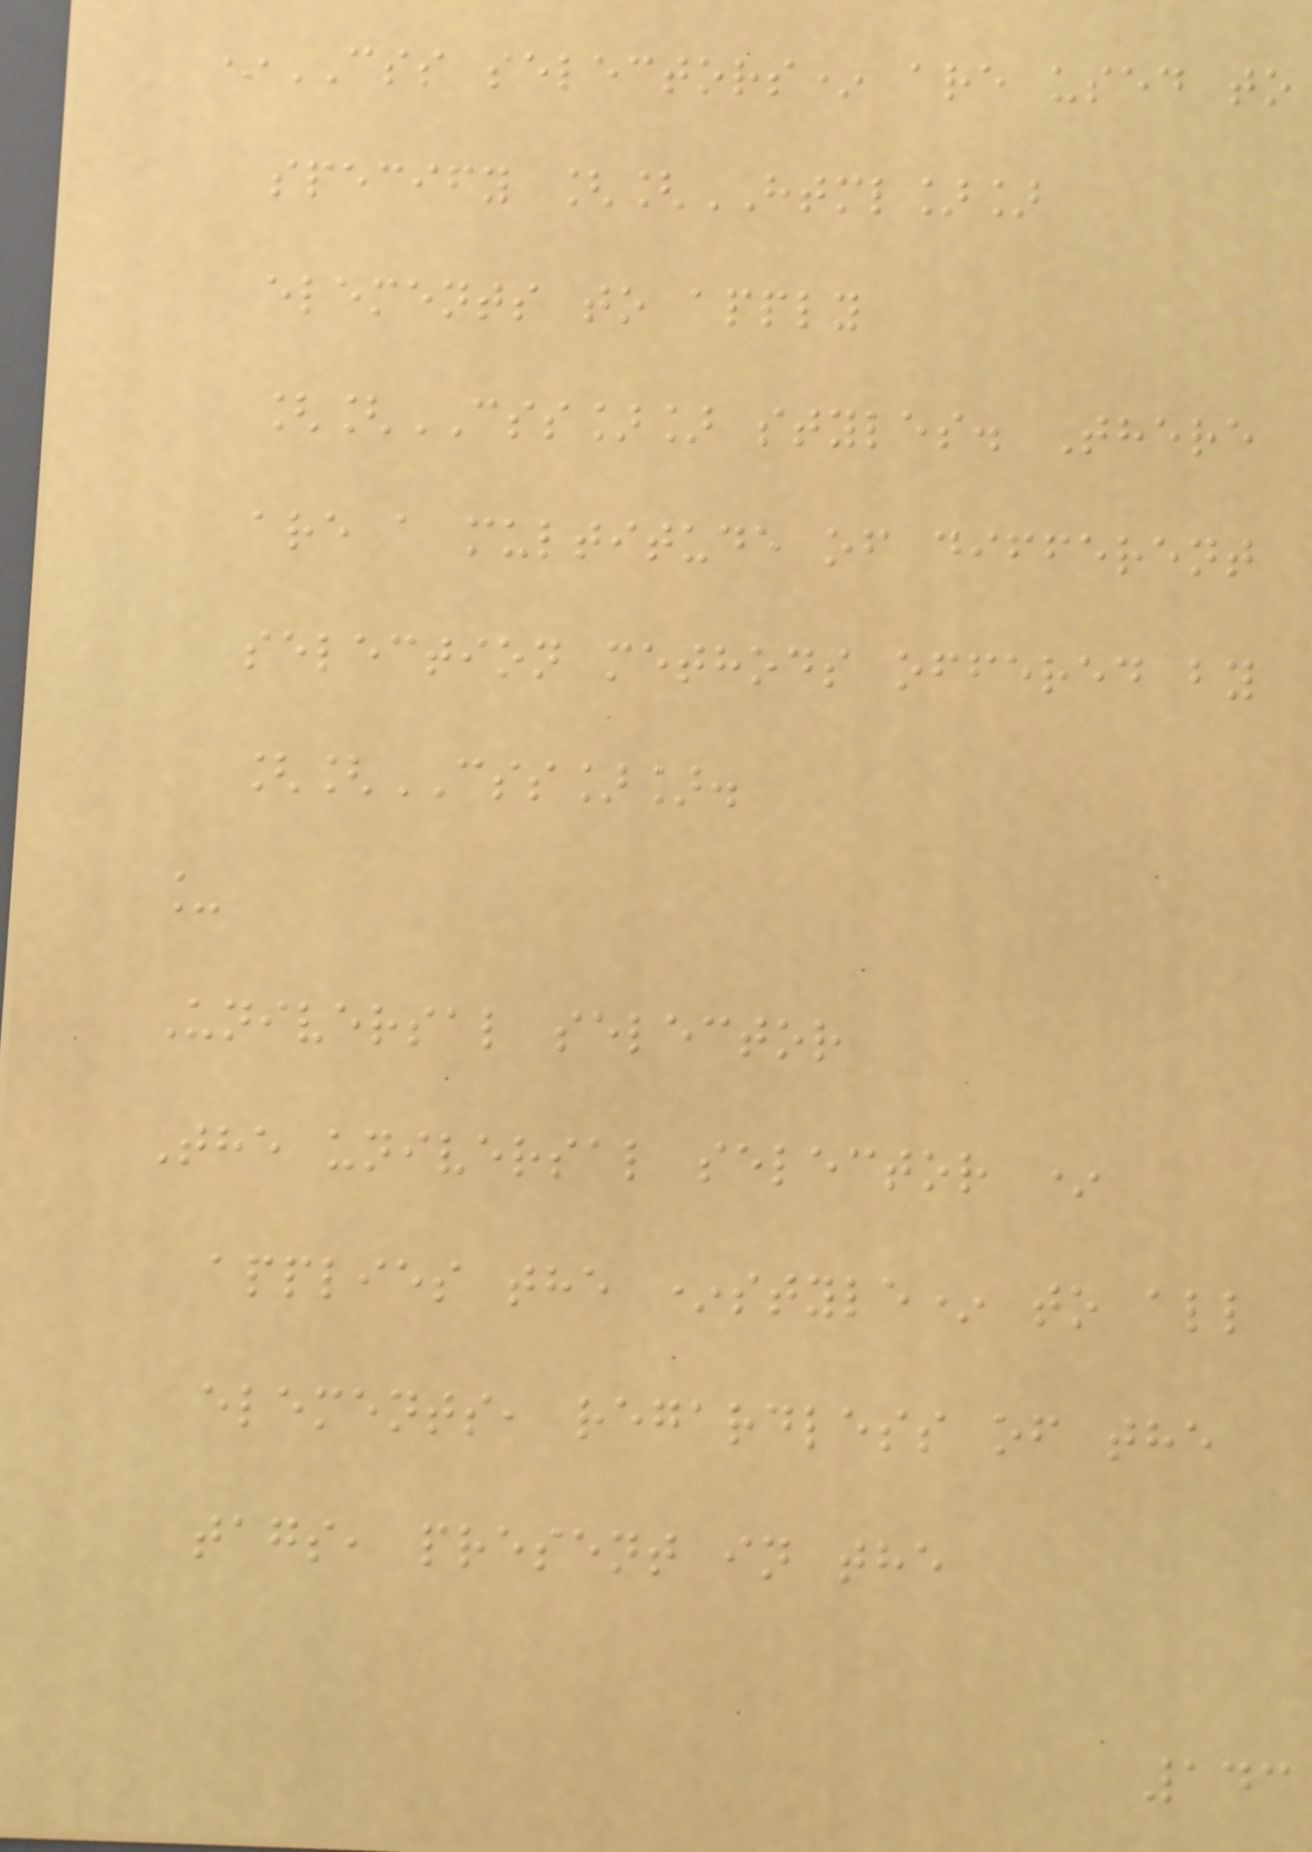*CSS selectors* are used to
specify [[HTML]]
elements to apply
[[CSS]] styles. There
are a multitude of different
selection methods offered by
[[CSS]].
_
Universal selector
The universal selector *
applies the *style* to all
elements, regardless of the
tags, present in the
143
